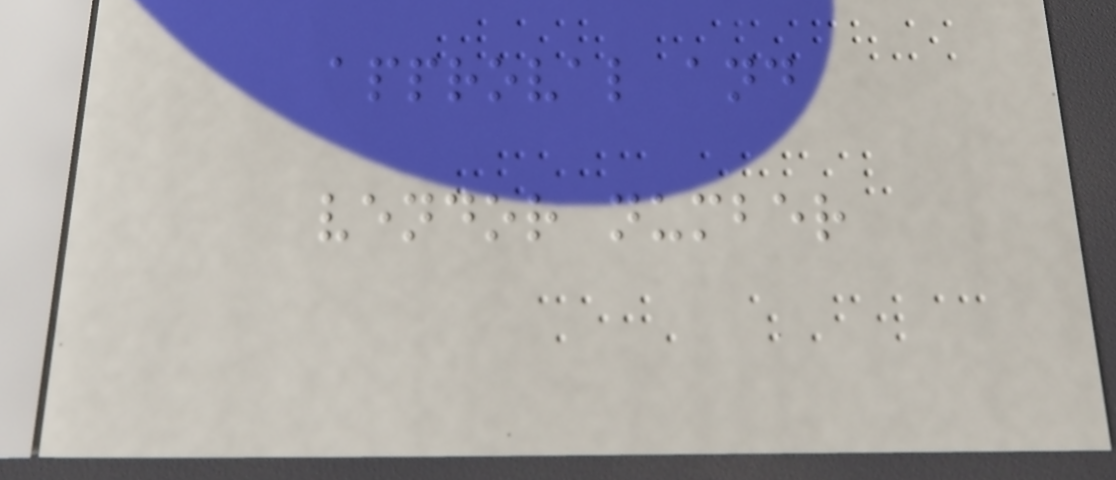approval and
vendor number
